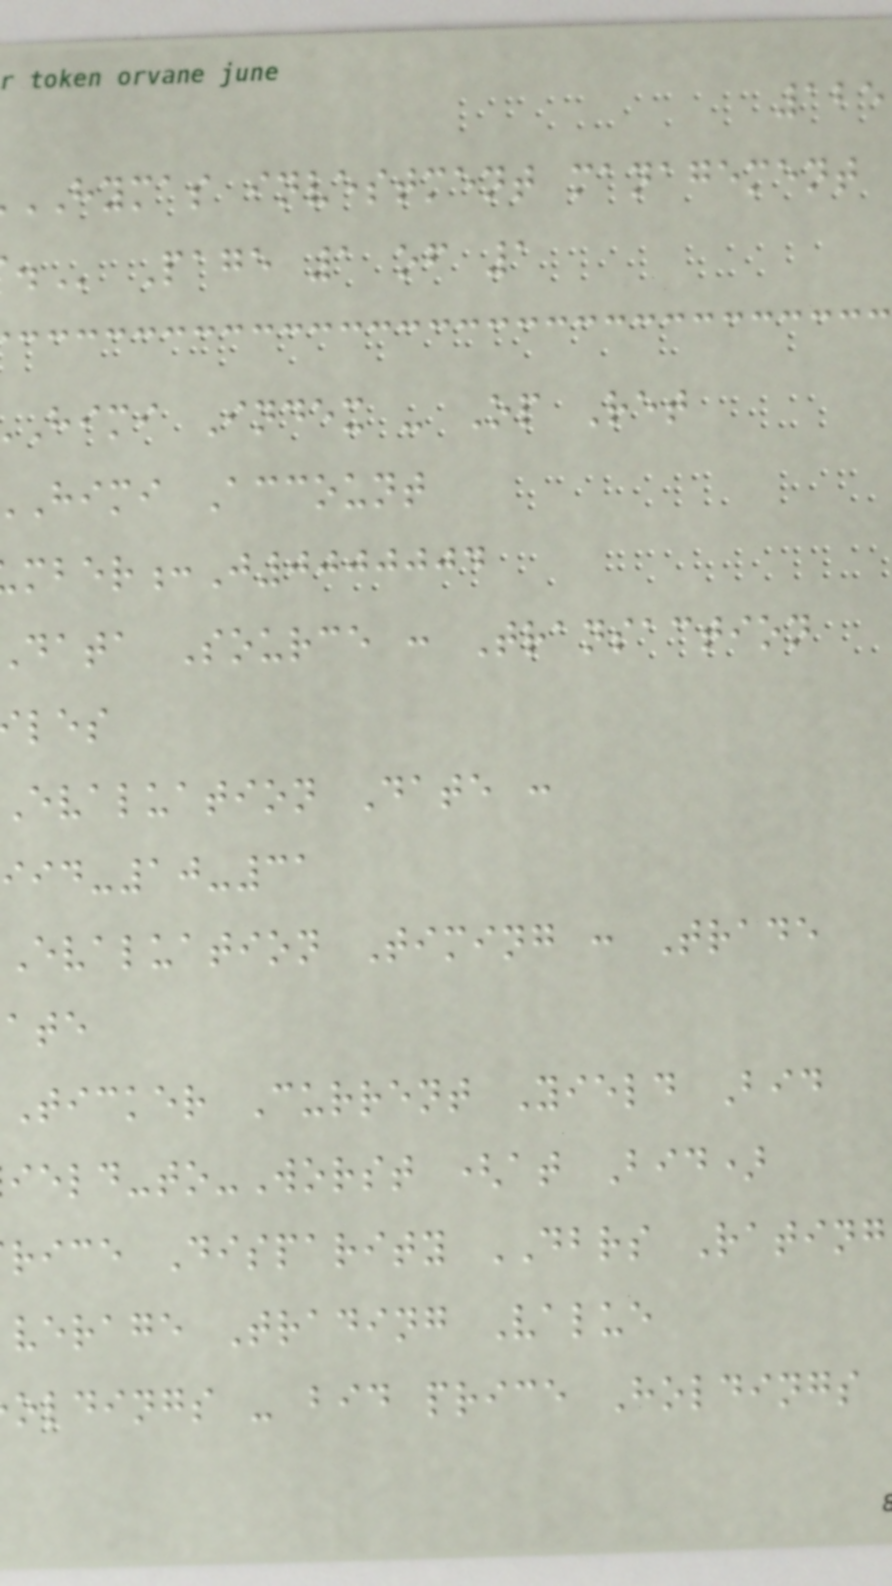125
HYMAS investment management
Page 1 of 1
himi Index - Op Ret
himi Account
mber:J0000004
data Source : Transaction
Evaluation Date :
-10-31
Evaluation Timing : Trade
Ticker Current Yield Bid
ield-to-Worst (at Bid)
rice Disparity DBRS Rating
verage Trading Value
oldings - bid price Holdings
